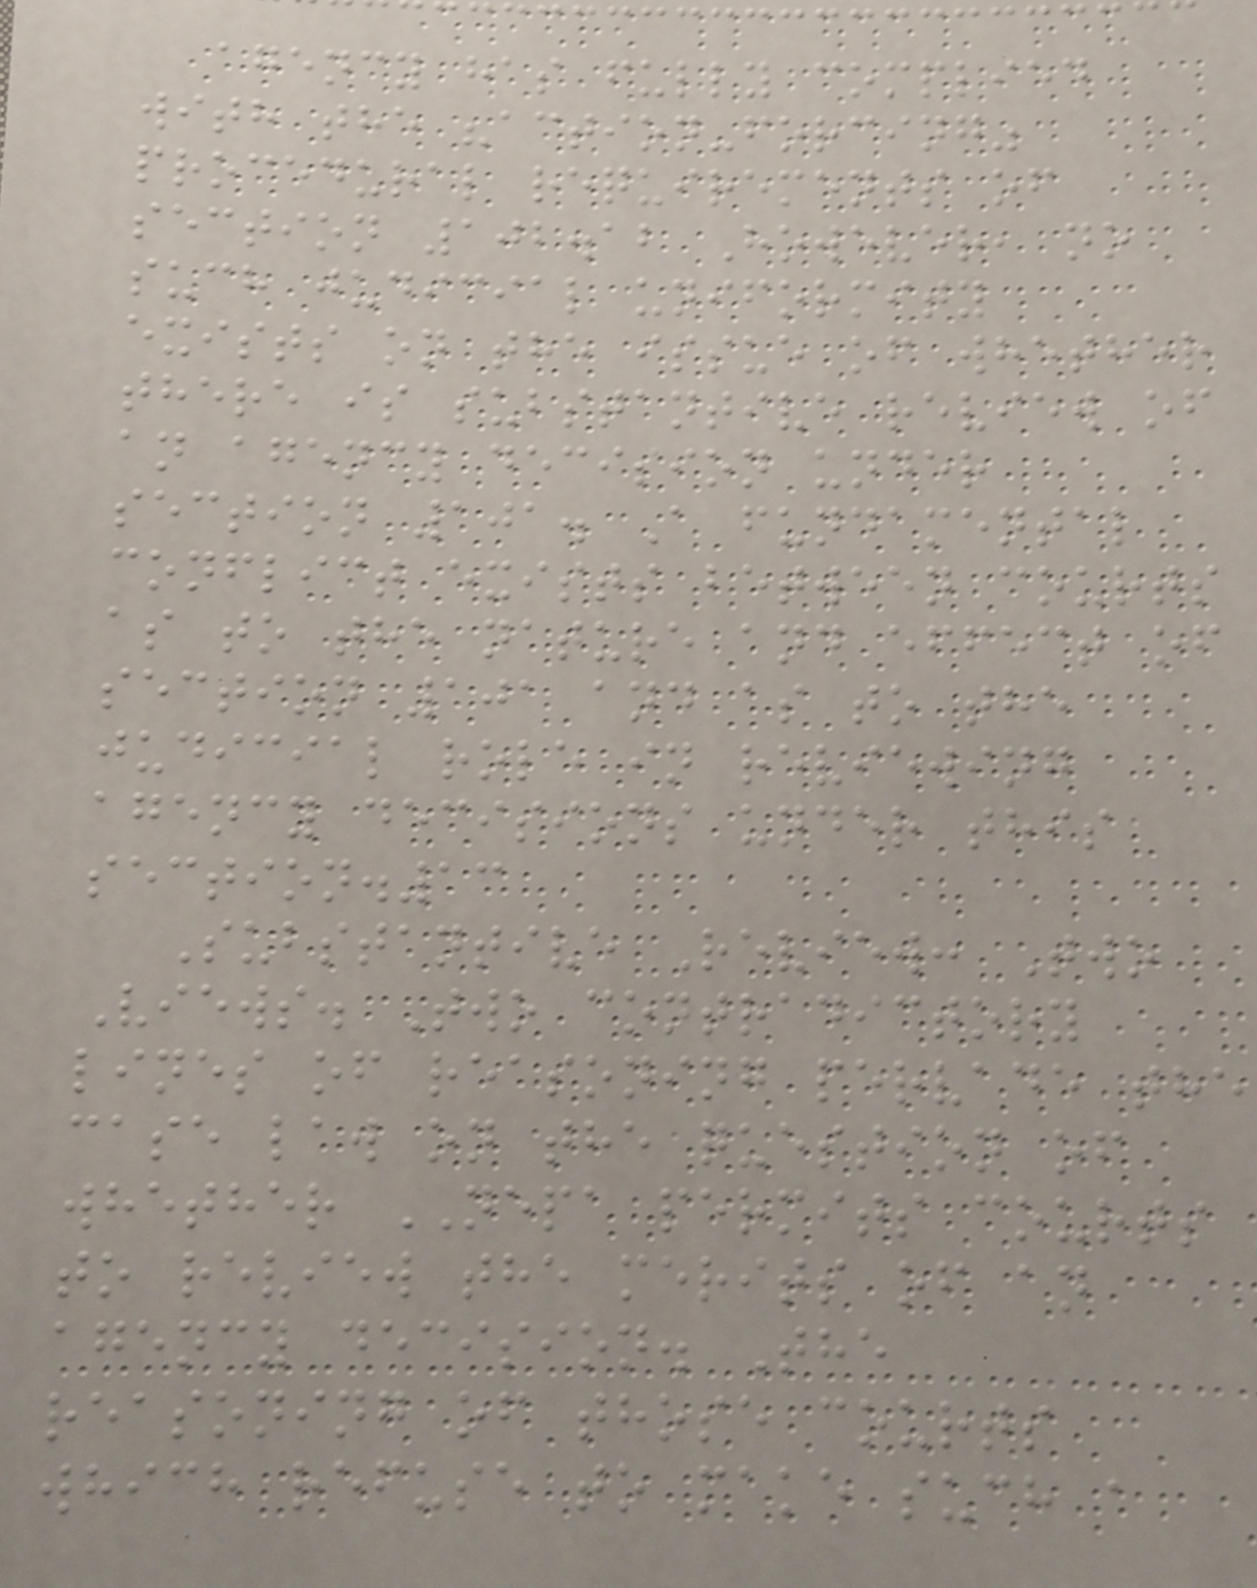agency has fully complied
with the "action-forcing"
procedural requirements of
section 102.12 However, no
such judicial uniformity
exists on the issue of whether
there is substantive review of
an agency decision under
section 101. A fundamental
conflict exists between courts
as to the nature and effect of
section 101 and as to the
judicial role in reviewing
agency decisions under this
section.13
Substantive Review: Two
Views. Two contradictory
lines of reasoning pervade the
case law on the question of
whether NEPA permits courts
to review the merits of an
agency decision. The
reasoning of those courts
which refuse to make such a
